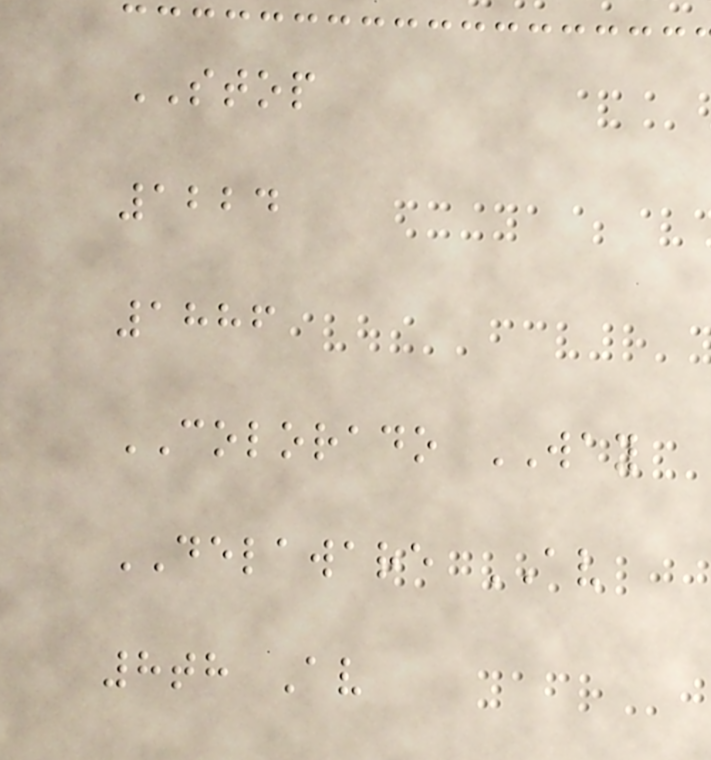STOP
1224
1886
COLORADO WAY
DELAWARE AV
8th Av
